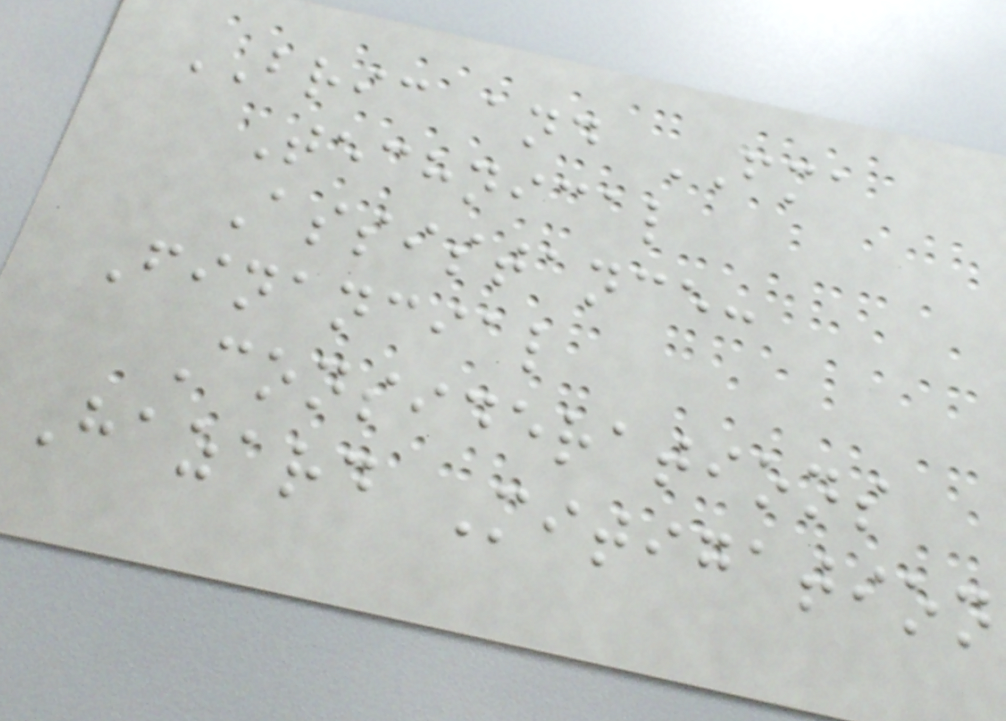BRIC and FMA
Technical
Assistance:
Financial
Considerations
Hazard Mitigation
